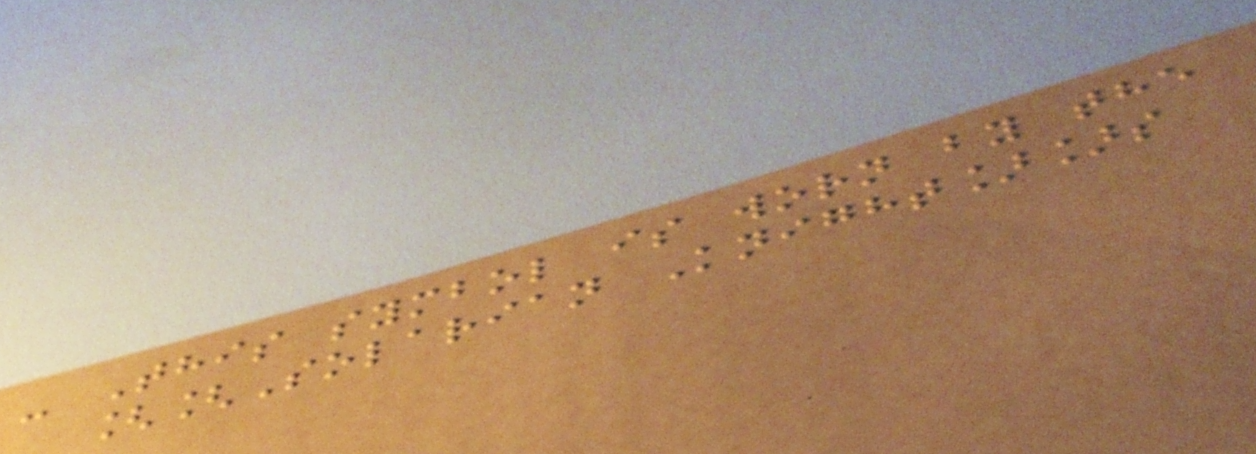- This symbol is worn by the
[[Solarian Knight]]s
